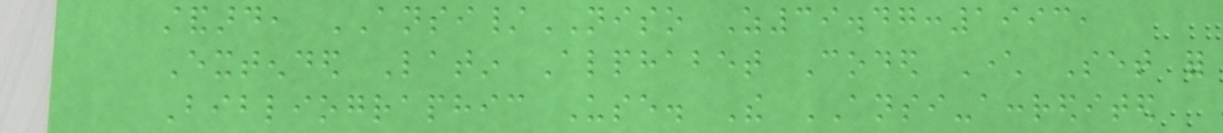standard, ANSI/NISO Z39.47:1993,
Extended Latin Alphabet Coded Character Set for
Bibliographic Use. The ANSI-accredited
